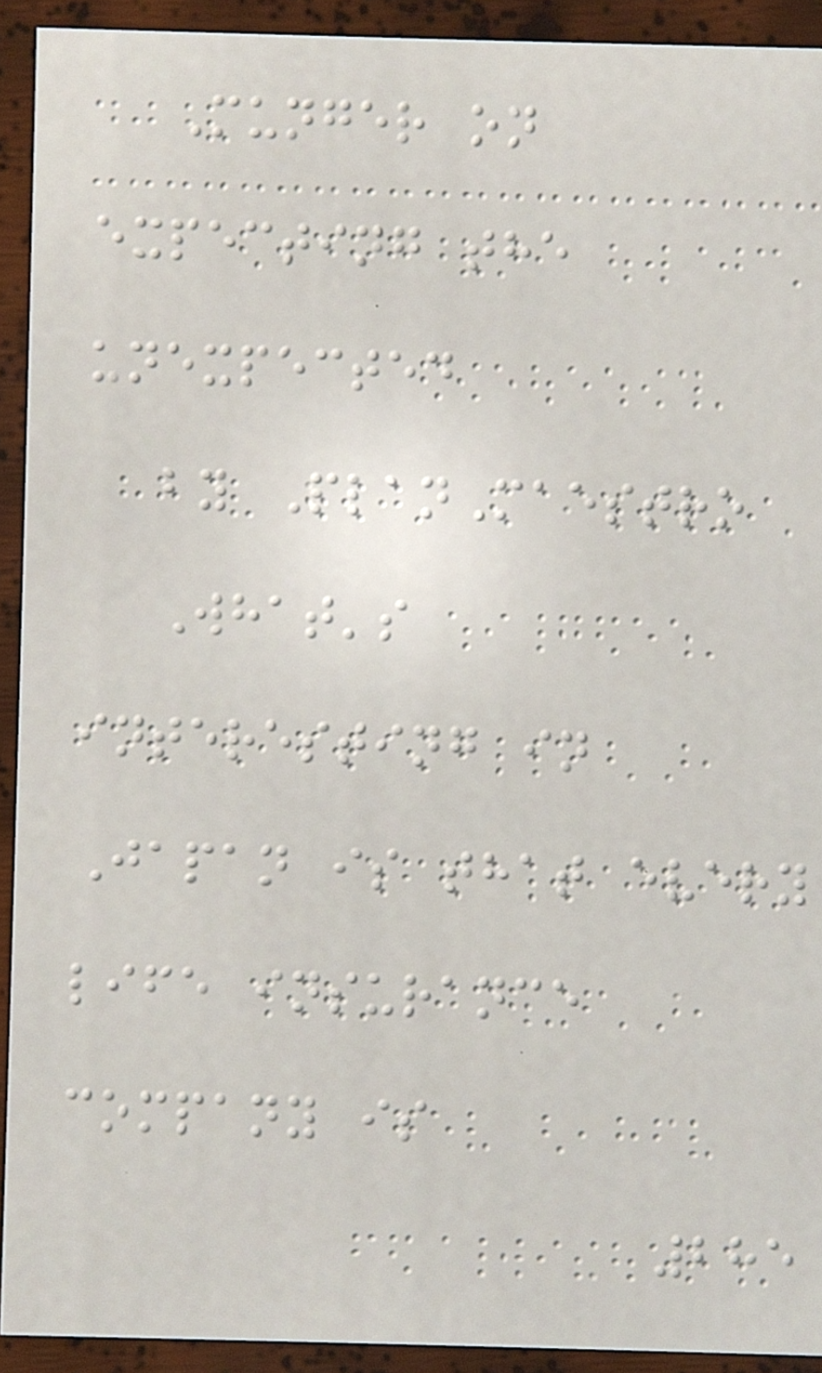Munger on
expecting the
unexpected
by PlanMaestro
What's
interesting in
Japan is that every
life insurance
company is
285
